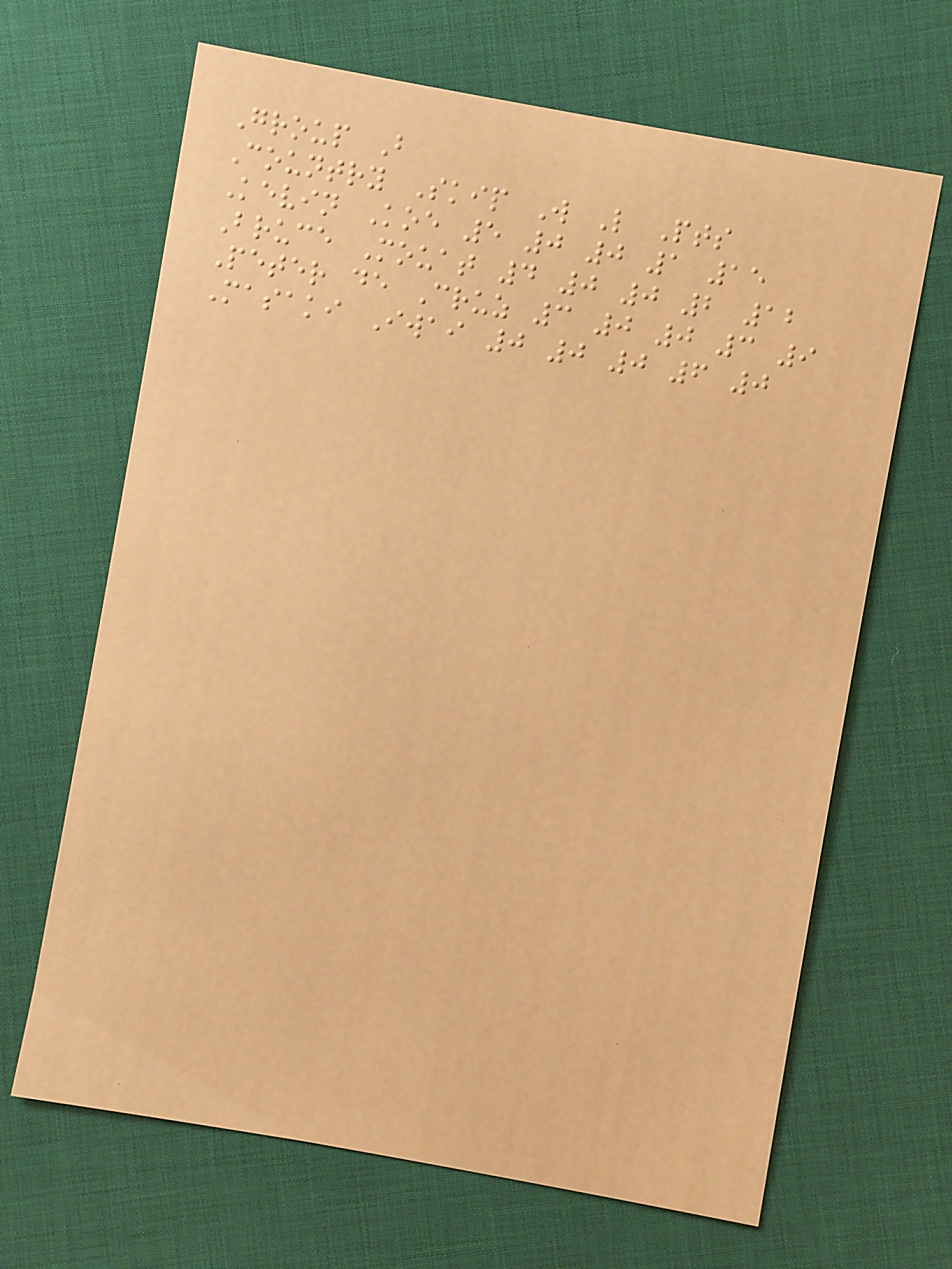Group B
Country Skip W L Pts
Kevin Koe 5 0 0 1 15
Bruce Mouat 4 0 0 2 12
Peter de Cruz 3 0 0 3 9
Masaki Iwai 0 0 0 6 0
